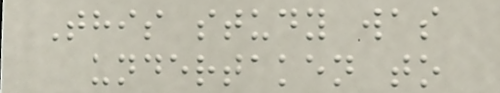This study was
undertaken to
